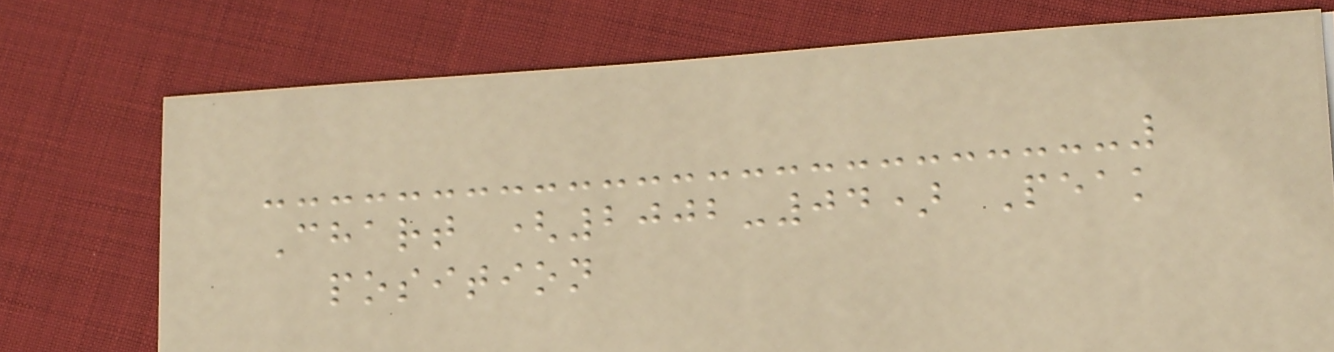Chart (2002-04) Peak
position
